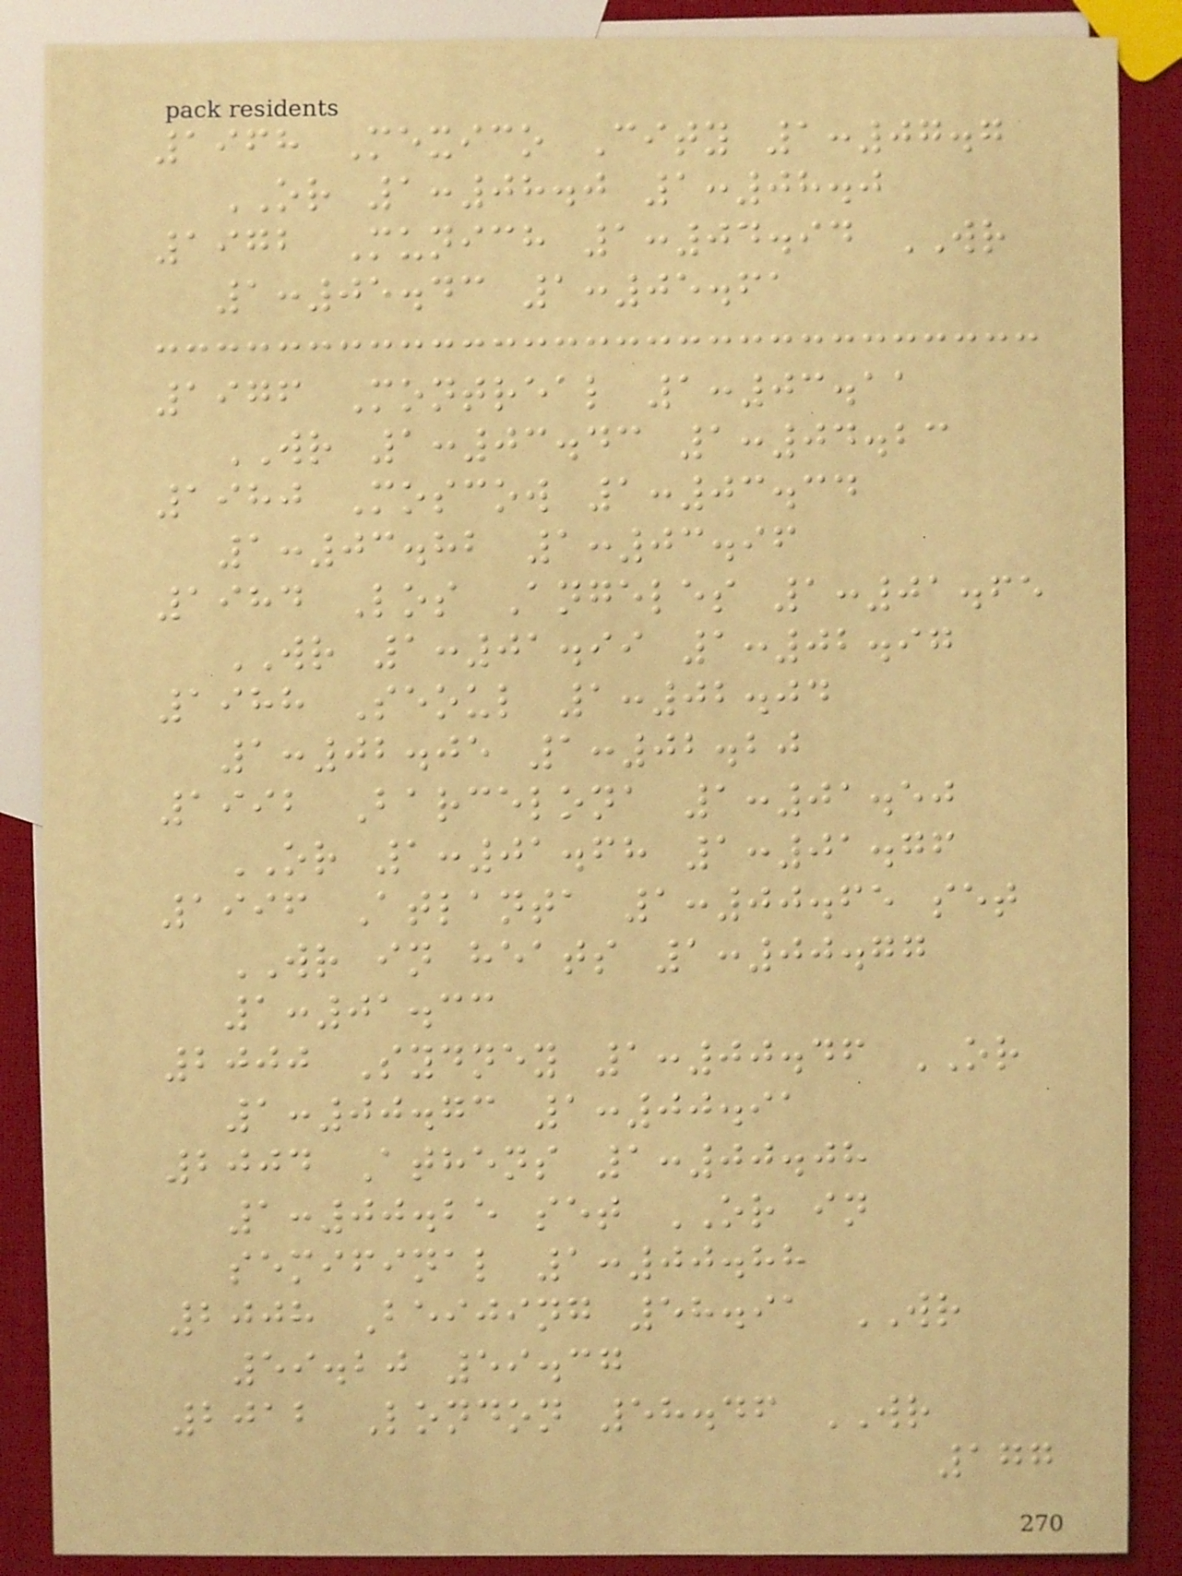1968 Mexico City 1:07.7
OR 1:08.0 1:08.0
1972 Munich 1:04.94 WR
1:05.43 1:05.61
1976 Montreal 1:03.11
WR 1:03.43 1:04.23
1980 Moscow 1:03.34
1:03.82 1:03.96
1984 Los Angeles 1:01.65
WR 1:01.99 1:02.97
1988 Seoul 1:02.04
1:02.05 1:02.20
1992 Barcelona 1:01.50
OR 1:01.68 1:01.76
1996 Atlanta 1:00.65 set
WR in heats 1:00.77
1:01.33
2000 Sydney 1:00.46 OR
1:00.73 1:00.91
2004 Athens 1:00.08
1:00.25 set OR in
semifinal 1:00.88
2008 Beijing 58.91 WR
59.20 59.37
2012 London 58.46 WR
177
